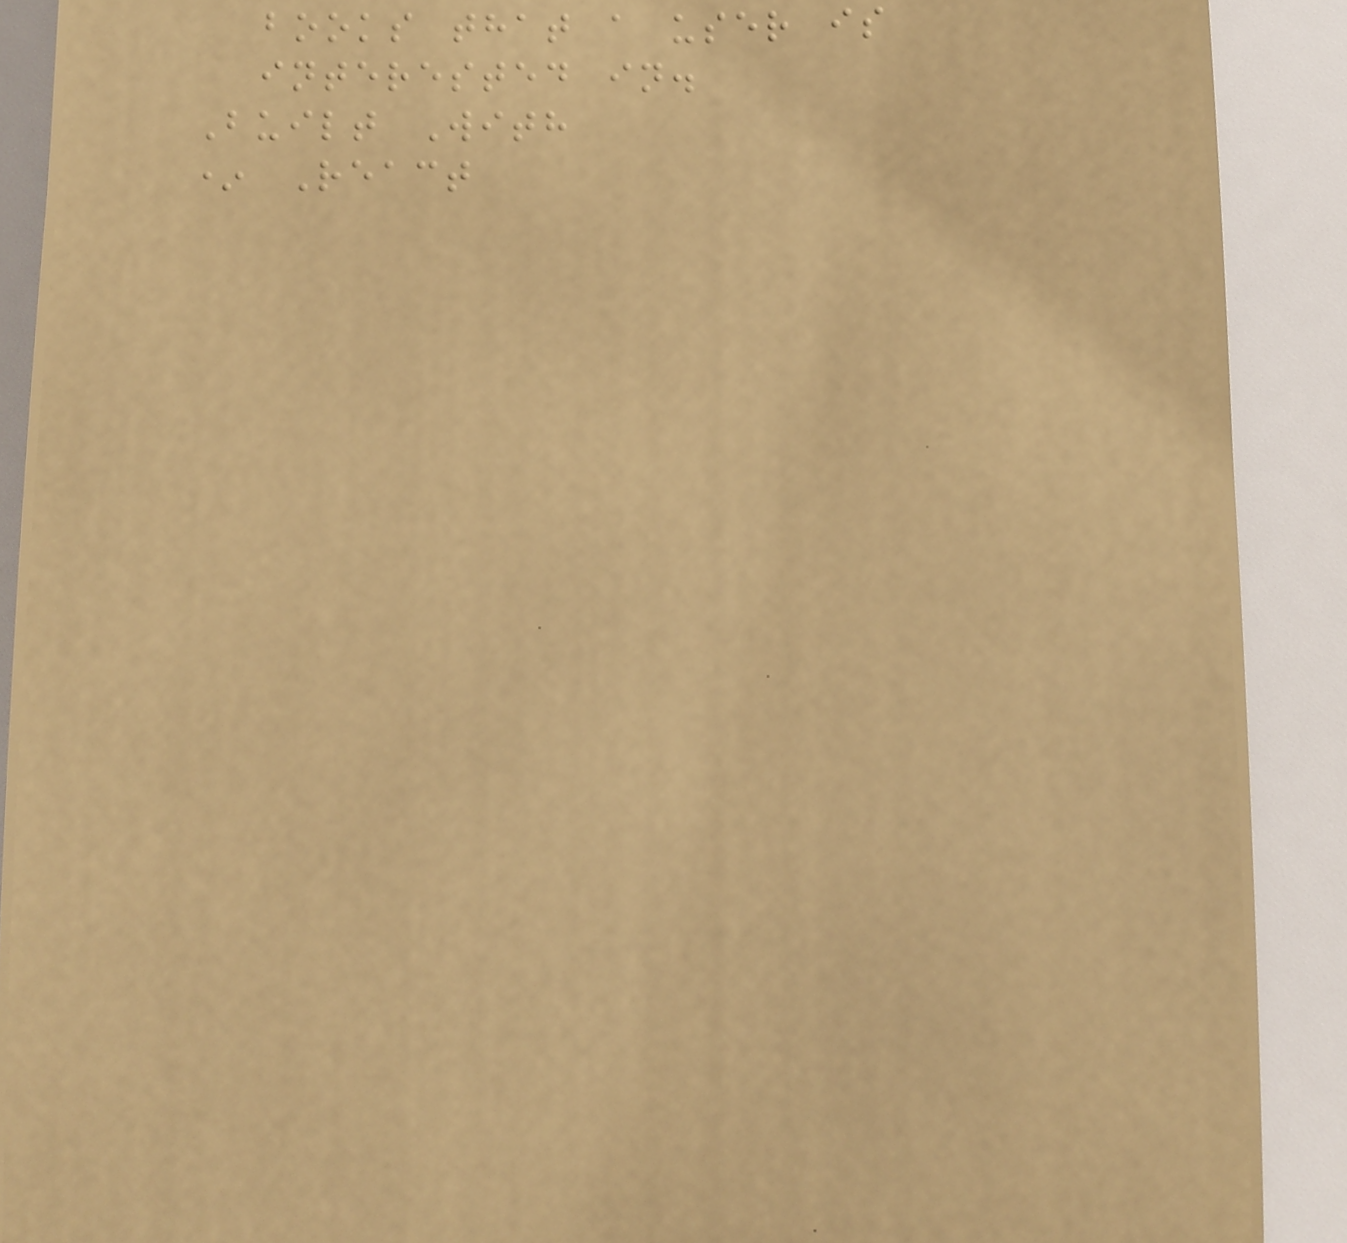books that a user is
interested in.
Built With
* React
